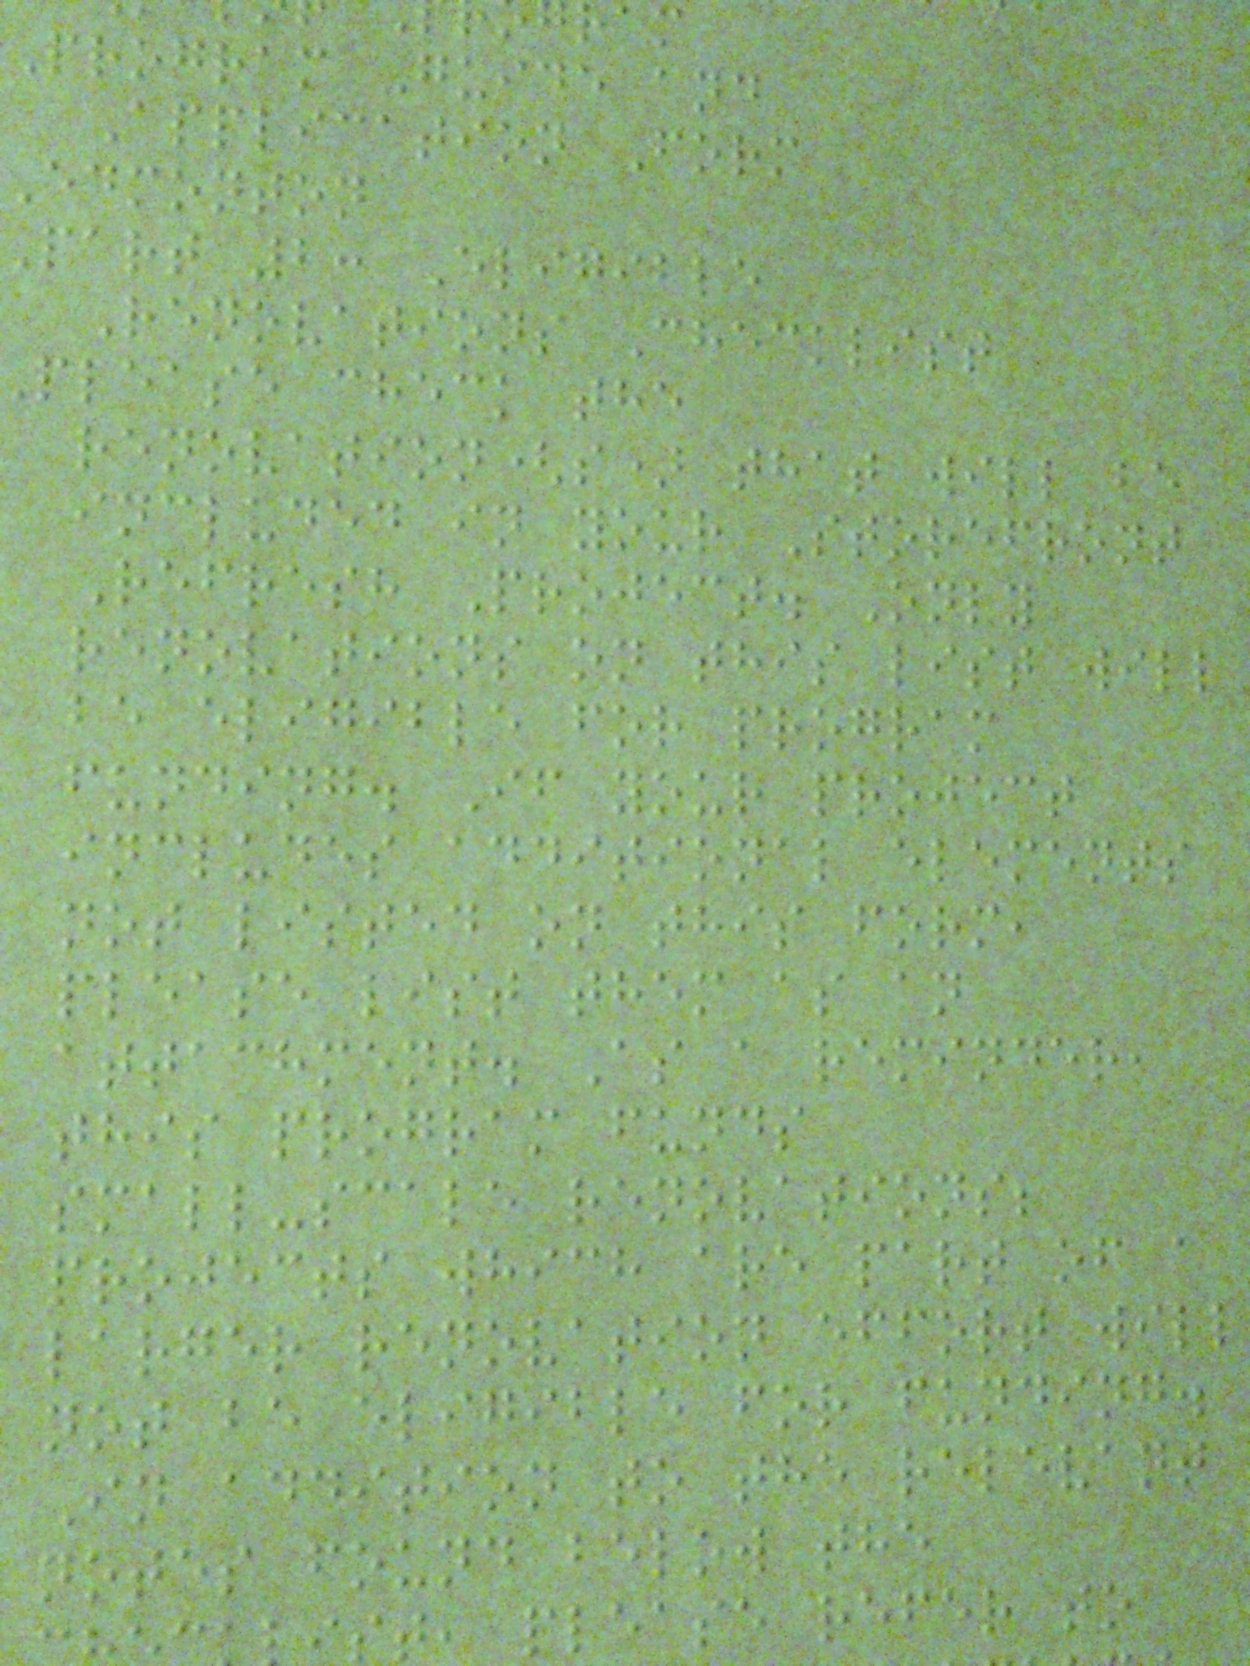Program Guide and
Application Form
edmonton
part 2: Eligible
Renovations Checklist
please check the
renovation(s) that will be
included in your Storefront
Refresh Project. Only
renovations on this list will
be eligible for program
funding. If your project
includes additional elements
not listed on this form,
please list them as an
attachment. As a reminder,
this program funds
small-scale renovations;
projects which are part of a
larger renovation effort will
not be eligible for funding.
In addition to the relevant
notes found below the
st, please refer to
